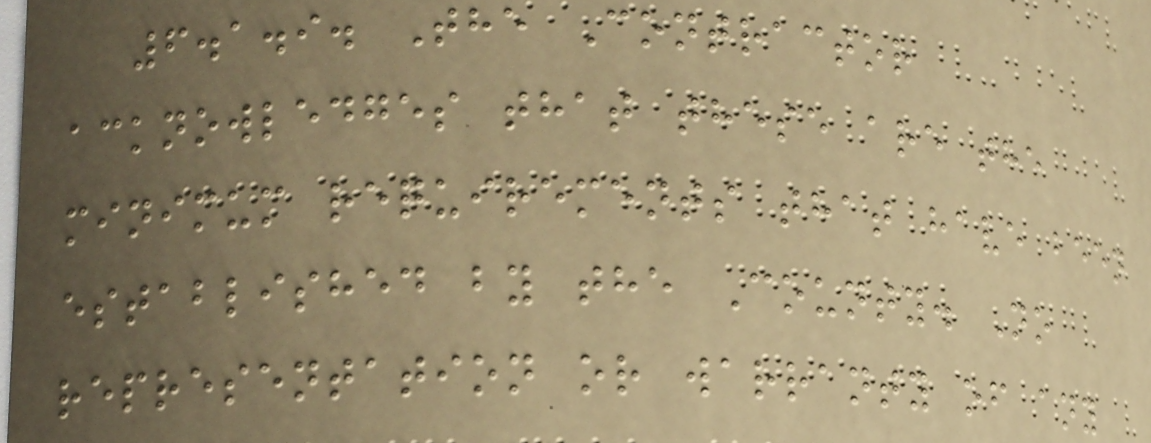6.1.9. The Contractor
acknowledges that these are the
minimum requirements that have been
established by the County. No
representation or warranty of any
